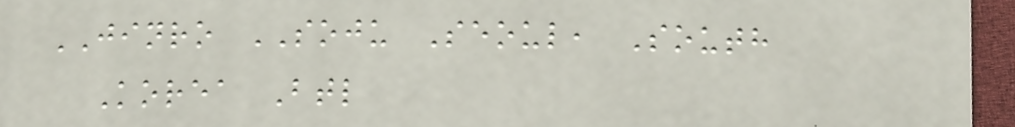JINRO SOJU Seoul, South
Korea Btl
